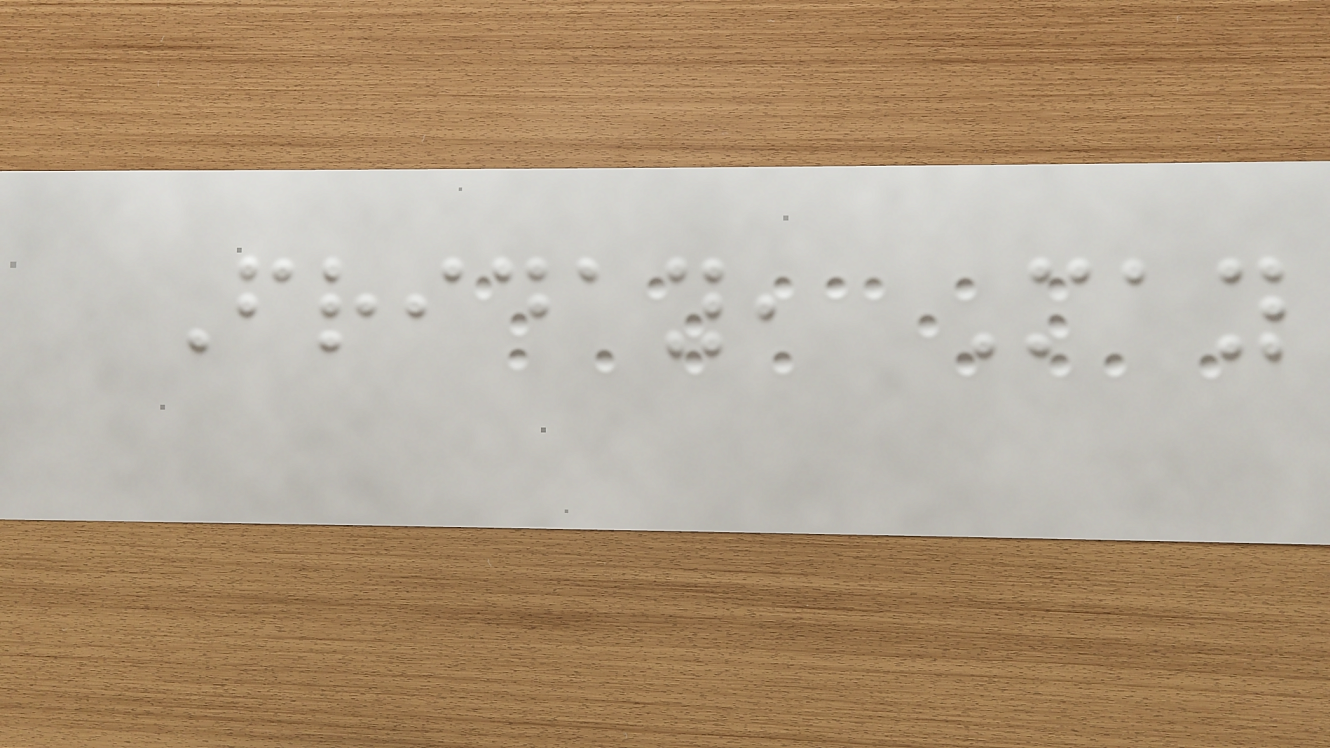Friday, May
